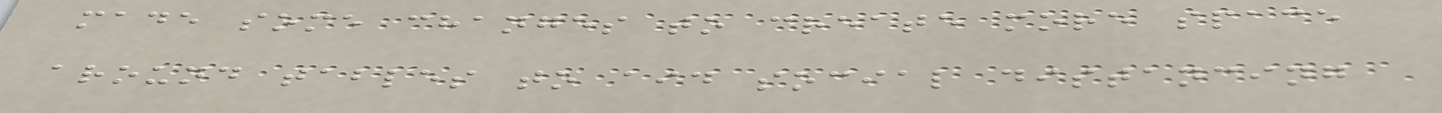made some changes to create more space
around tables to aid social distancing
